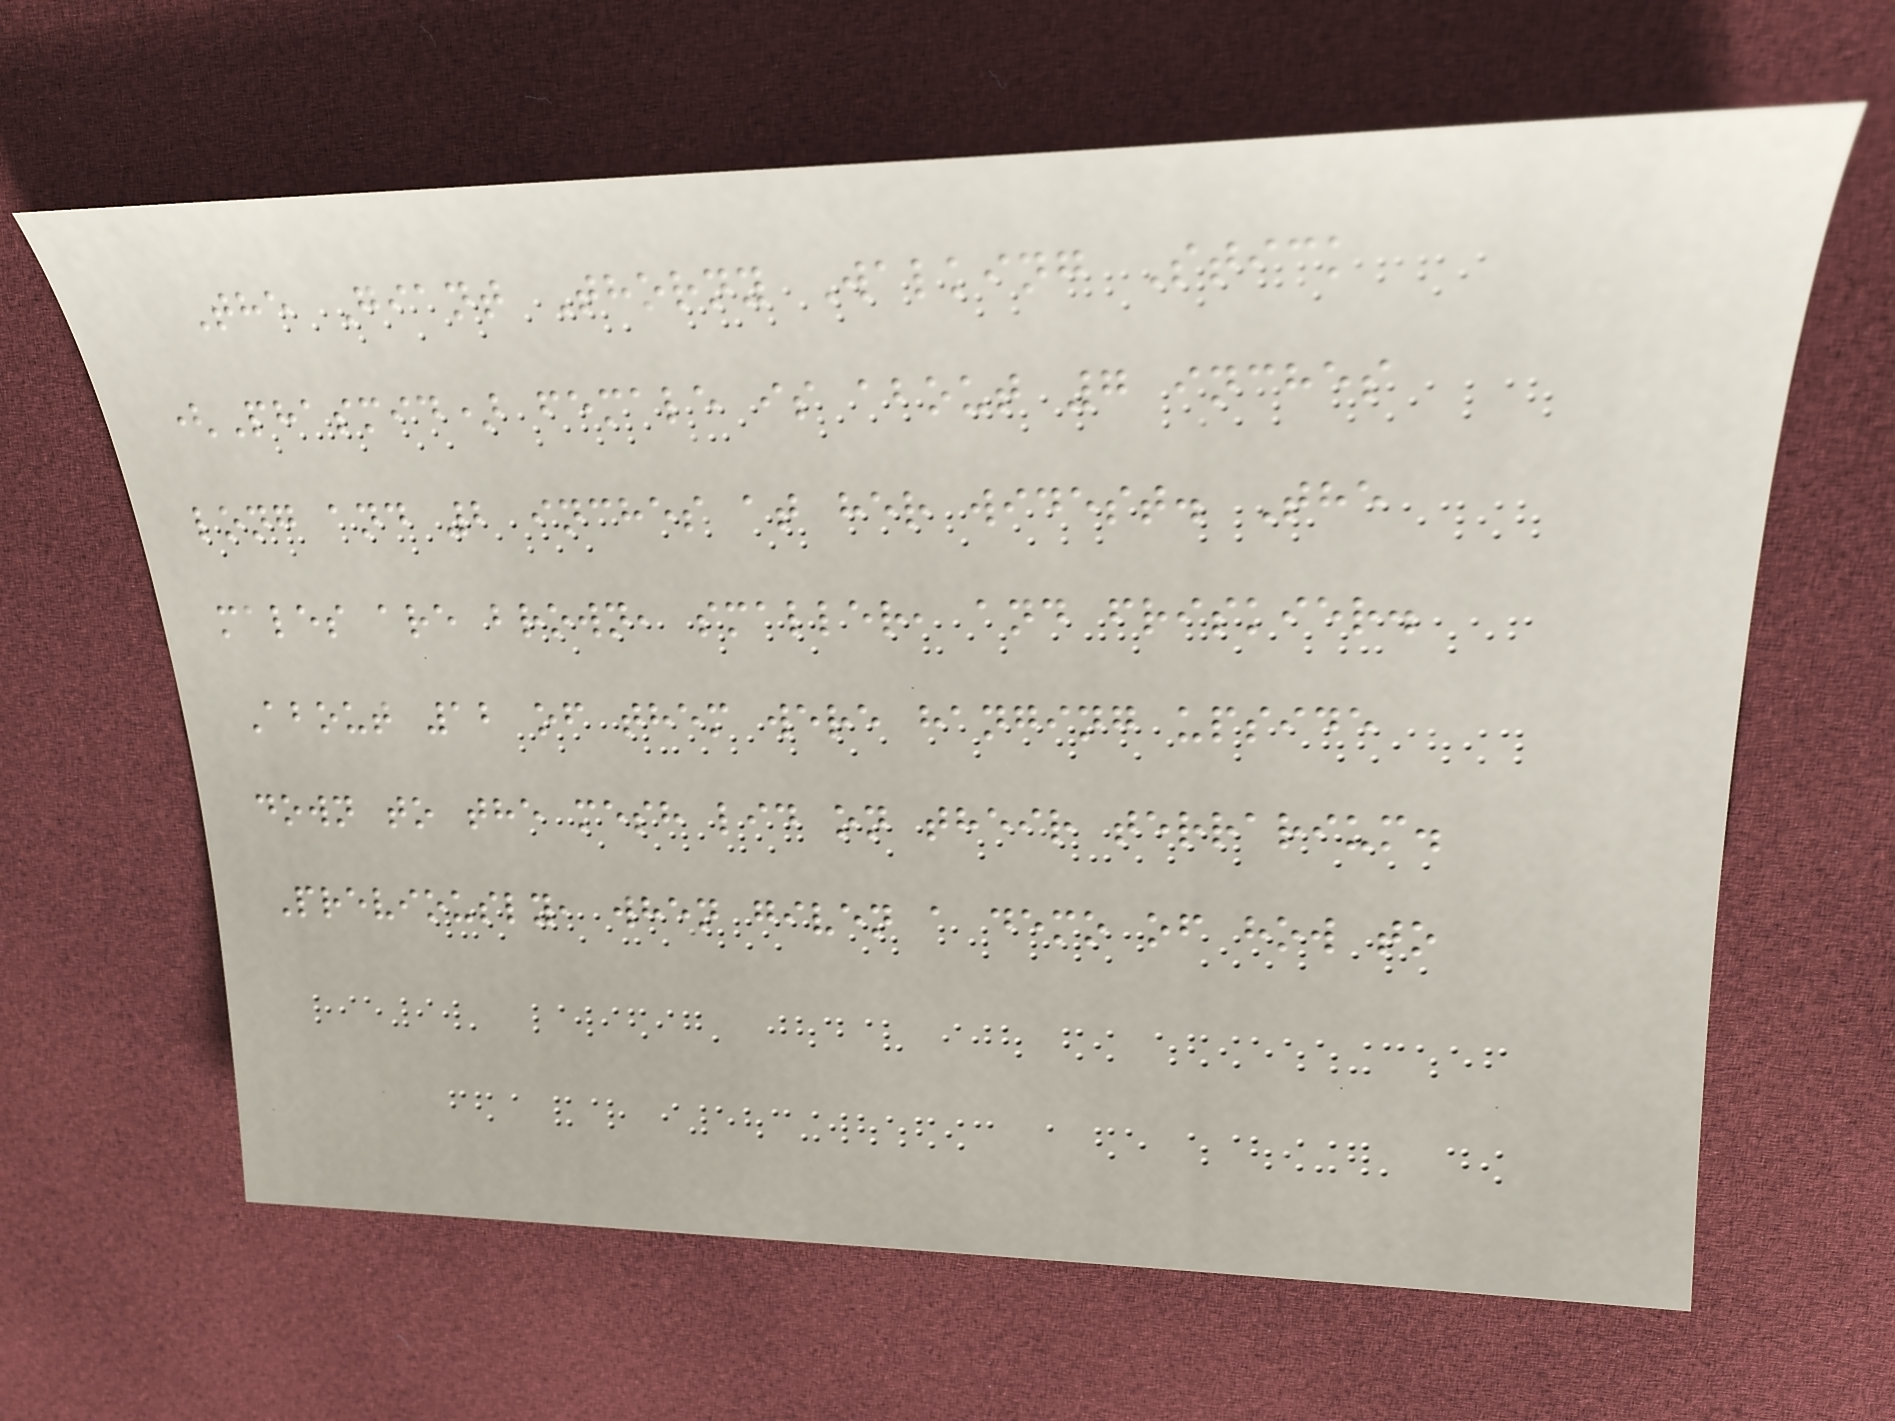The Giant Thorny Walking Stick
(Phasmid) female is about 7 inches
long and 2 inches at her widest. The
males are brown, smaller, and friskier.
About 12 of them were hanging upside
down to the mesh lid on their terrarium.
Previously, when given a demo of how to
